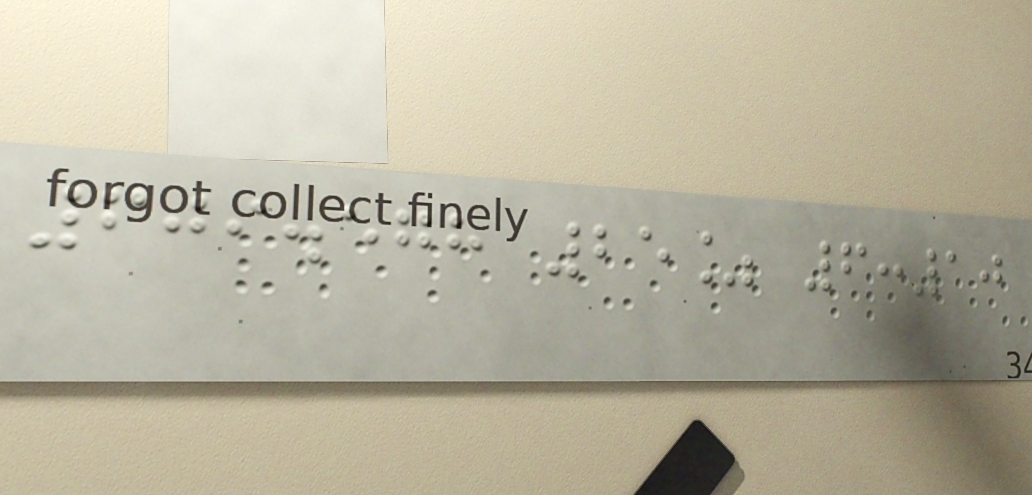609.578 25% 6:10
